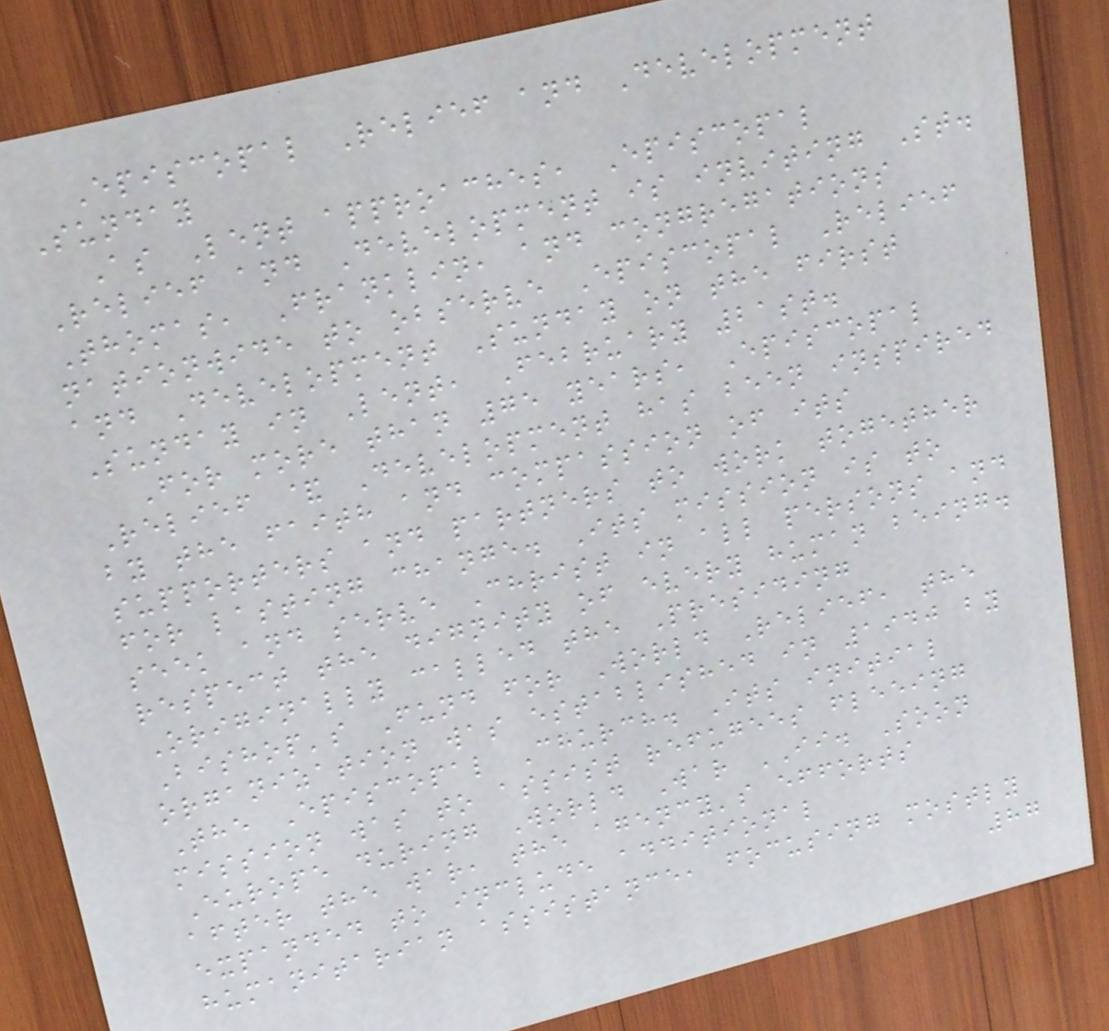Episcopal Relief and Development
Sunday
As Lent approaches, Episcopal
Relief and Development is inviting St.
Thomas, Franklin, and congregations
nationwide to observe Episcopal Relief
and Development Sunday on the first
Sunday in Lent, February 21st.
For more than 75 years, Episcopal
Relief & Development has been inspired
by the faith and compassion of its
supporters and partners to work together
for lasting change. Its mission is to
seek and serve Christ in all persons and
respect the dignity of every human being.
Originally called the Presiding
Bishop's Fund for World Relief, the
organization was established in 1940 by
The Episcopal Church. Its initial
mission was to assist refugees fleeing
Europe during World War II. Soon
after the war, the agency's efforts
expanded to include additional
humanitarian assistance, focusing mostly
87
